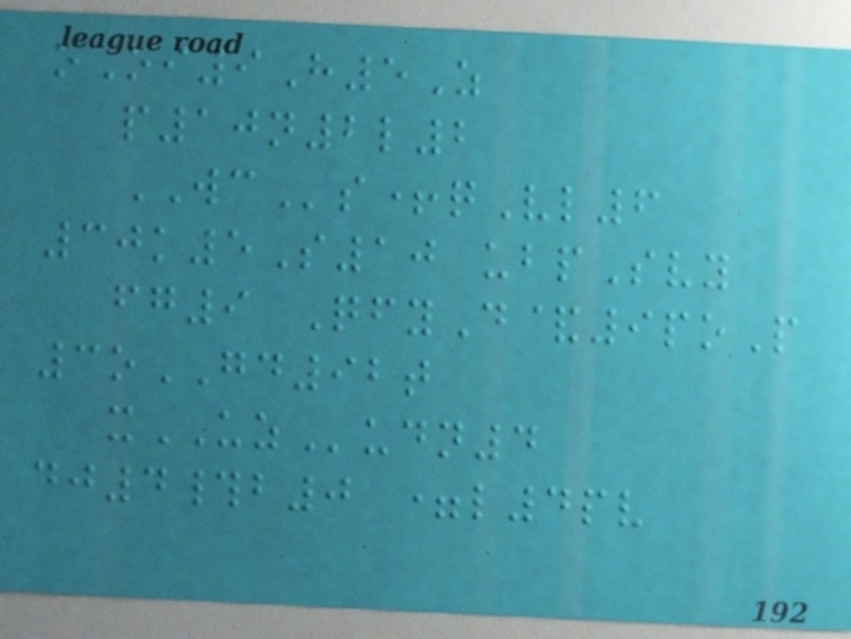oOi9H5Z
p10n2l2
WCs+qVl6
30k5S10 ubpSvy
fg9 QfyD&9poP
3oGD92t
xUZudn4
dj4#b0 =l4pv
